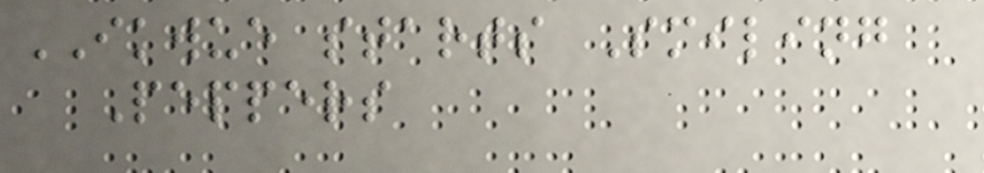IKWUE starts Smiling
Peppers
